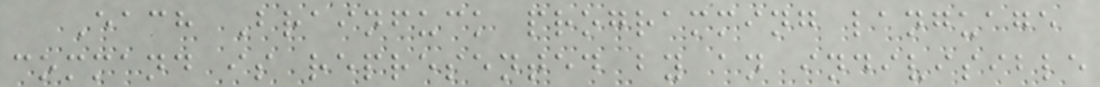Each Brainfuck programming language
command is represented by an indivisible
